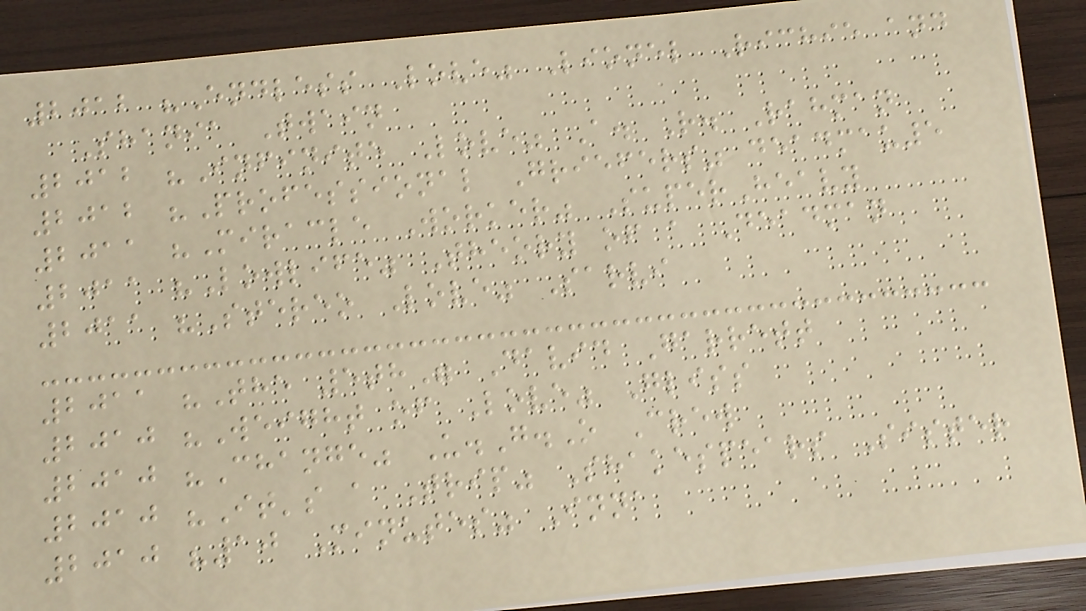2012 "Endless Love" Lionel Richie and
Shania Twain
2012 "Infinite Love" A. R. Rahman
2012 "Professional Griefers" deadmau5
2011 "Miracle Worker" SuperHeavy
2011 "Lowlife" Theory of a Deadman
2011 "Stereo Love" Sarvi
2011 "The 5th" David Garrett
2010 "Weight of Love" Gliss
2010 "Change" U.G.O Crew
2010 "It's a Trip" Shakespears Sister
2010 "10 Minutes" Inna
